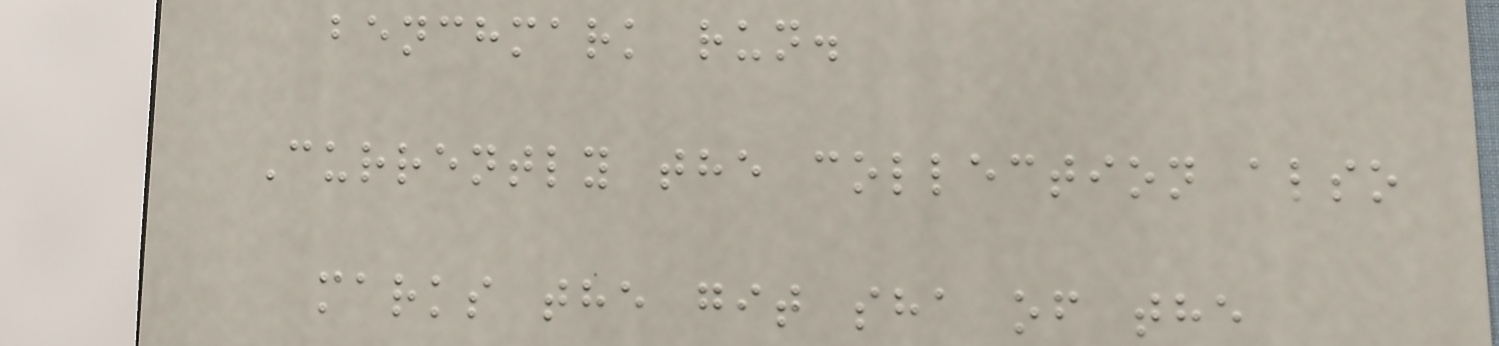benchmark run.
Currently the collection also
marks the git sha of the
